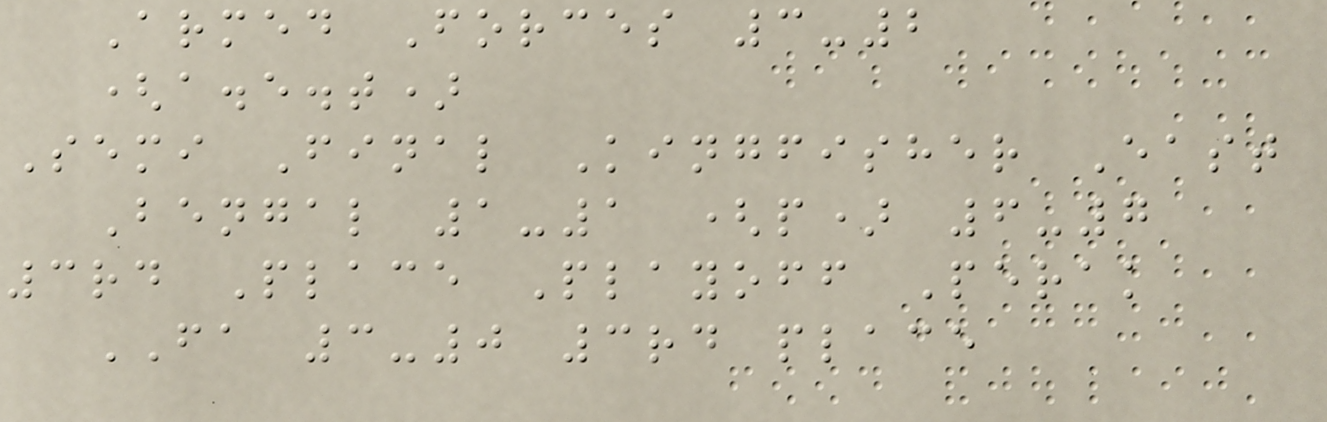Armed Forces 3-2
(a.e.t)
Semi Final Kingfisher East
Bengal 1-1 (p) 6-7
3rd Place Playoff Perak
FA 3-0 3rd place
